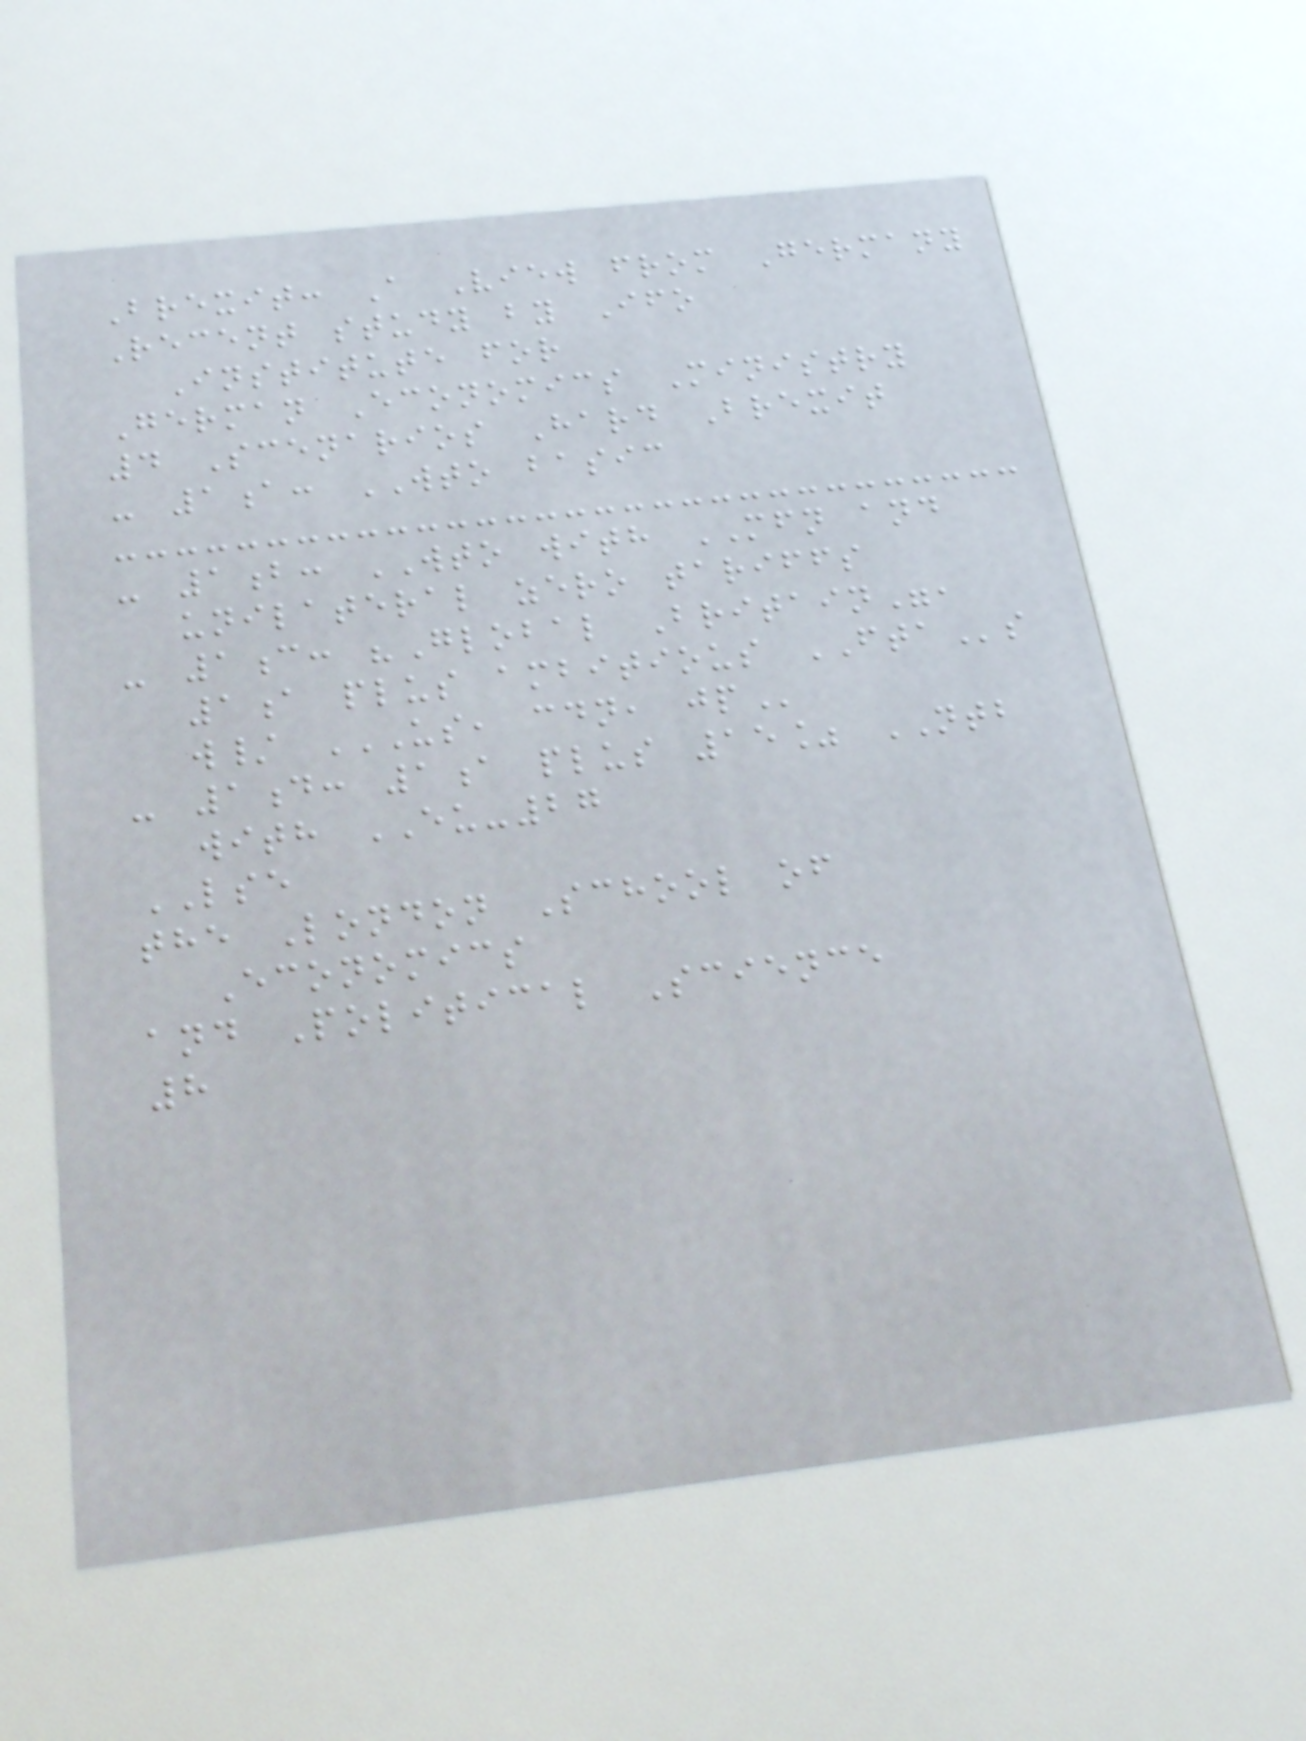Brexit: A View from Germany
Recent study by Ifo
Institute for
German Economics Ministry
4 Scenarios Hard Brexit
- 1a: WTO basic
- 1b: WTO with MFN and
unilateral zero tariffs
- 1c: "Global Britain",
1a plus ambitious FTAs
w/ US, CDN, JP
- 1d: 1a plus 15% NTB
with EU-27
LSE
the London School of
Economics
and Political Science
8
